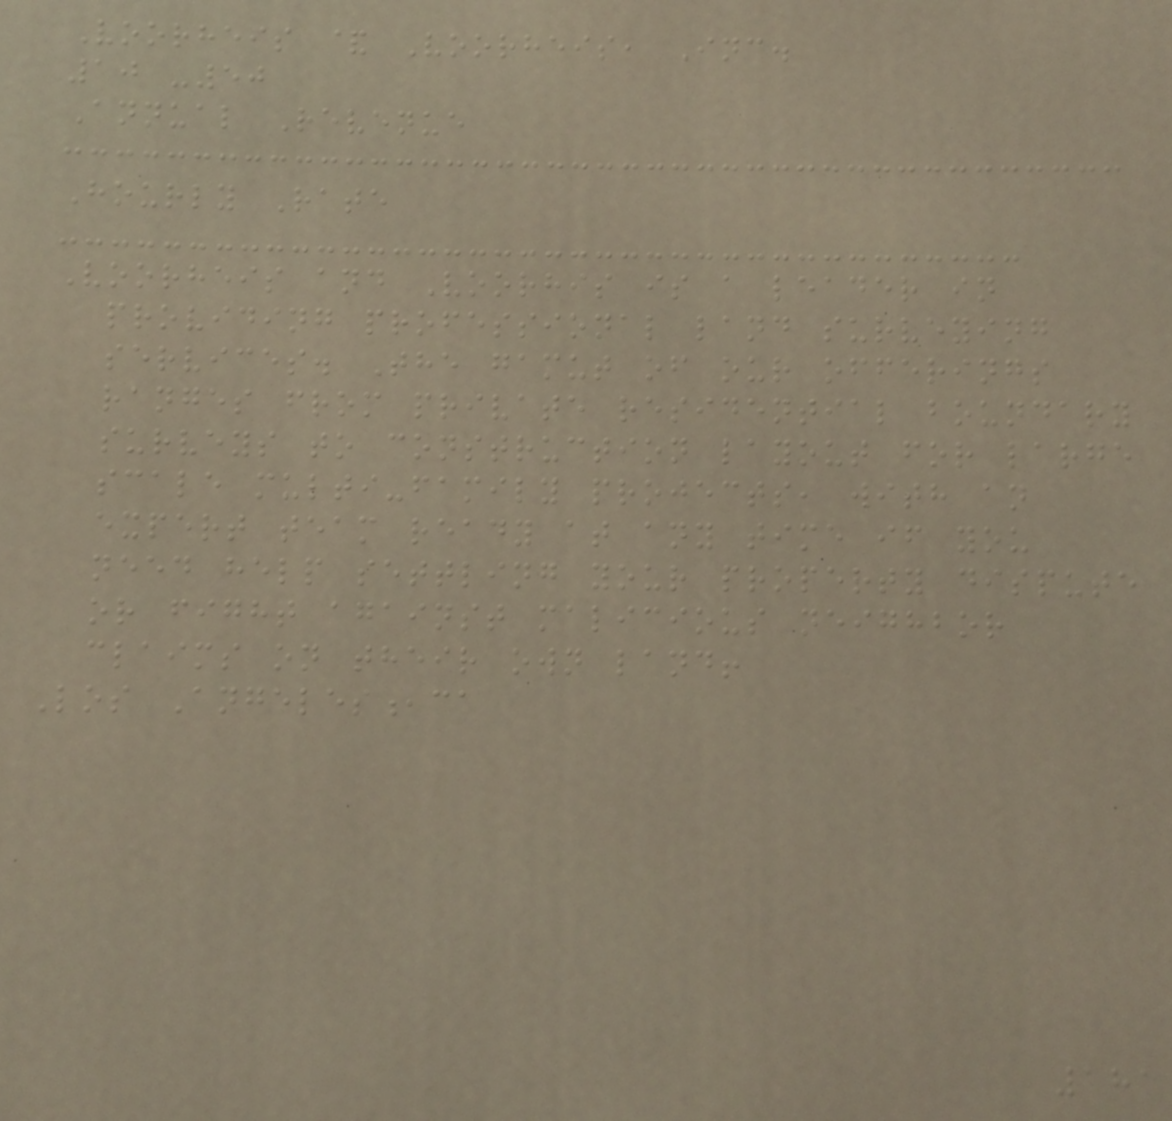Voorheis & Voorheis, Inc.
10 -50
Annual Revenue
Hourly Rate
Voorheis and Voorhis is a leader in
providing professional land surveying
services. The gamut of our offerings
ranges from private residential boundary
surveys to construction layout for large
scale multi-family projects, with an
expert team ready at any time if you
need help settling your property dispute
or fight against malicious neighbor
claims on their own land!
Los Angeles,ca
181
